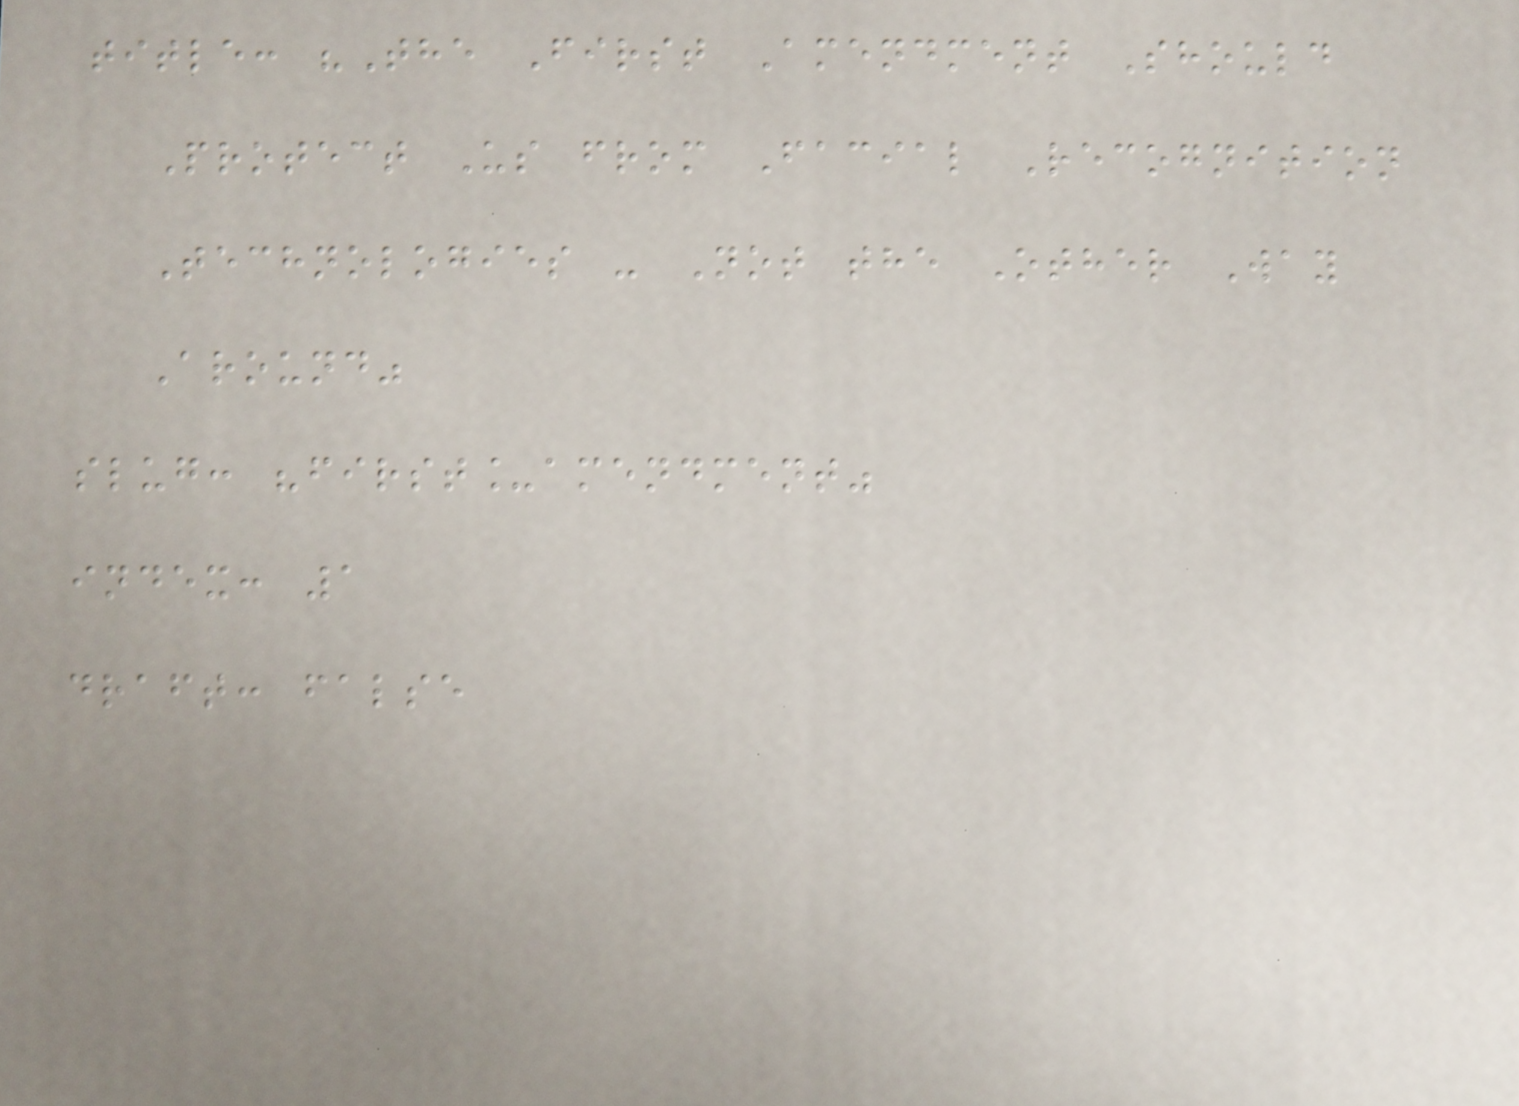title: "The First Amendment Should
Protect Us from Facial Recognition
Technologies - Not the Other Way
Around"
slug: "first_amendment"
index: 1
draft: false
